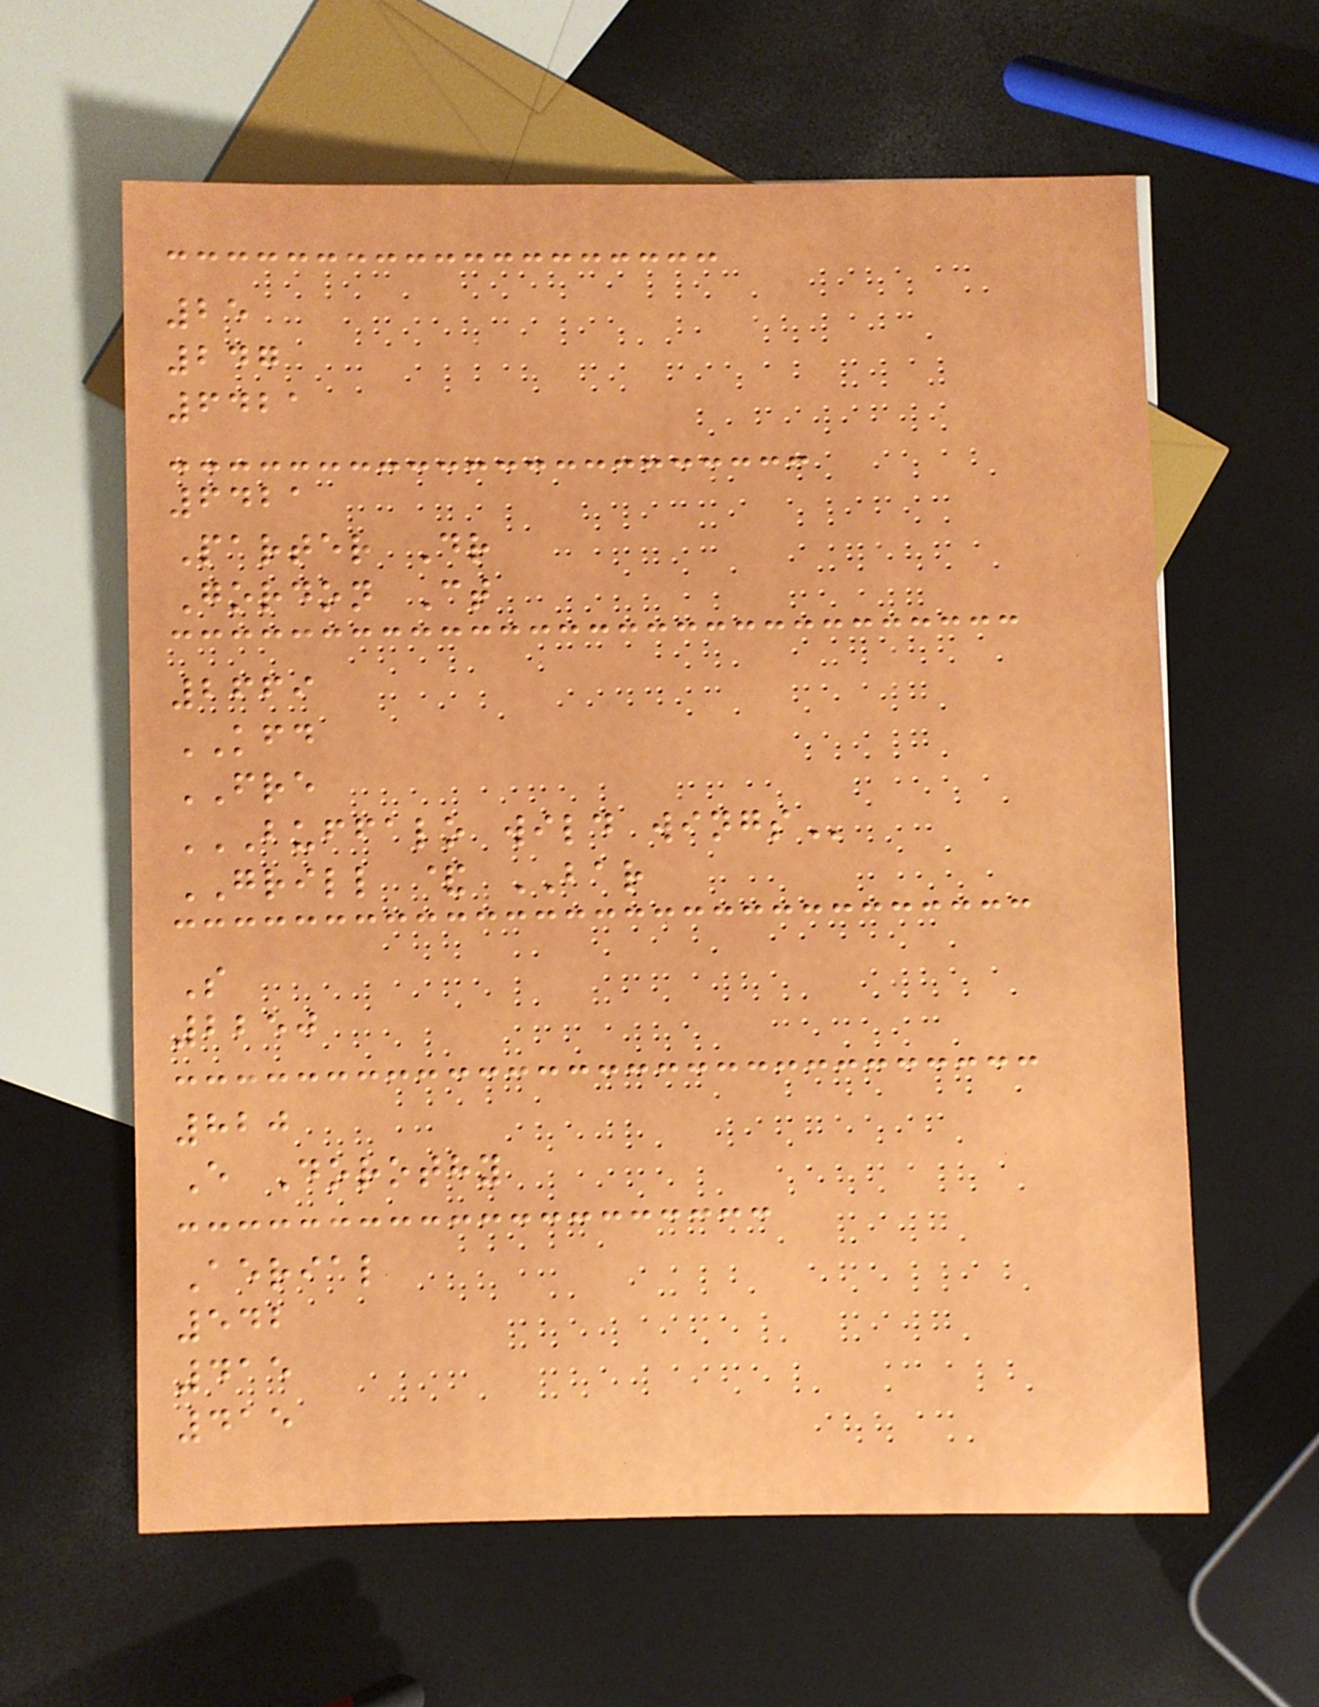25
247
6421
6421
Parter Dr
Gordon Ct
2669
KFD
FRE
BUFFALO WILD WINGS
GRILL & BAR
S
2250
820
E Dorothy
Aerial
542
415
415
